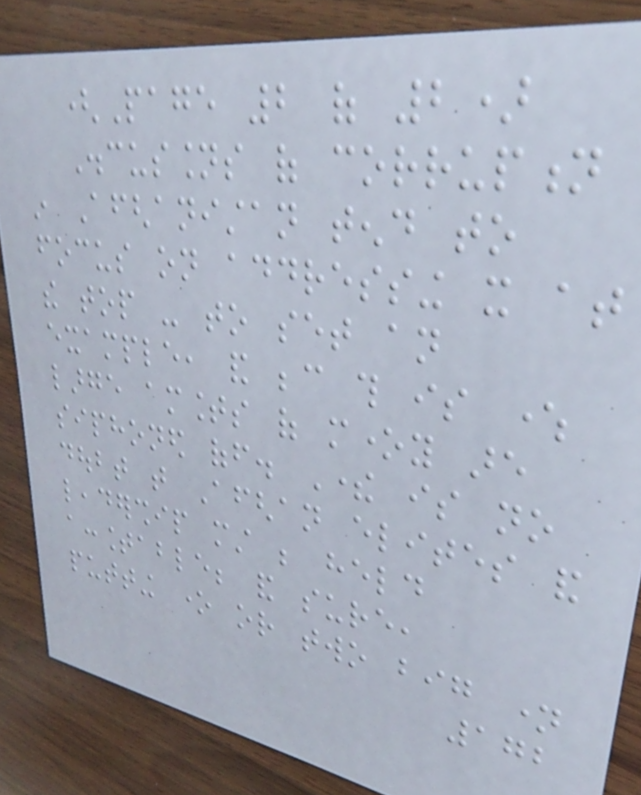(Page 2 of 2)
Discussions of corruption
in Afghanistan tend to
focus on addressing it at
the top - to set an
example, and because this is where
large amounts of money are
siphoned off. There is no
doubt that Afghan elites and
leadership must be held
accountable; and sure,
putting one or two big name
172
